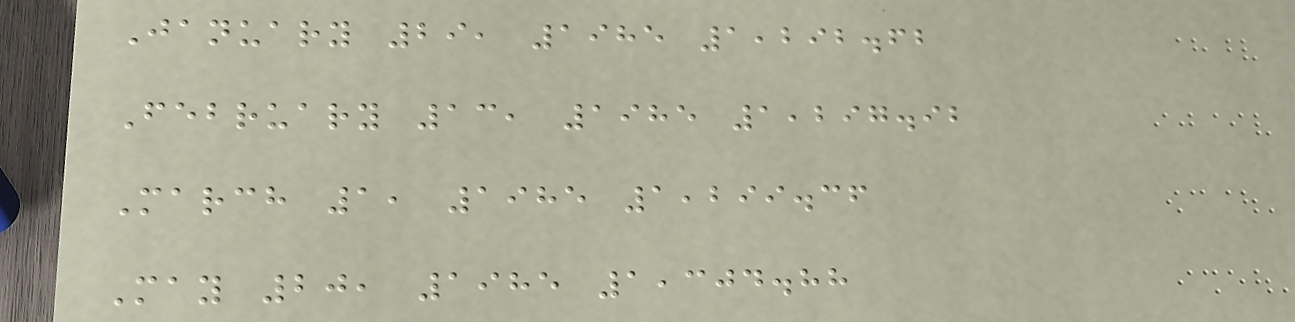January 29, 1985 1,292.62
February 13, 1985 1,297.92
March 1, 1985 1,299.36
May 20, 1985 1,304.88
